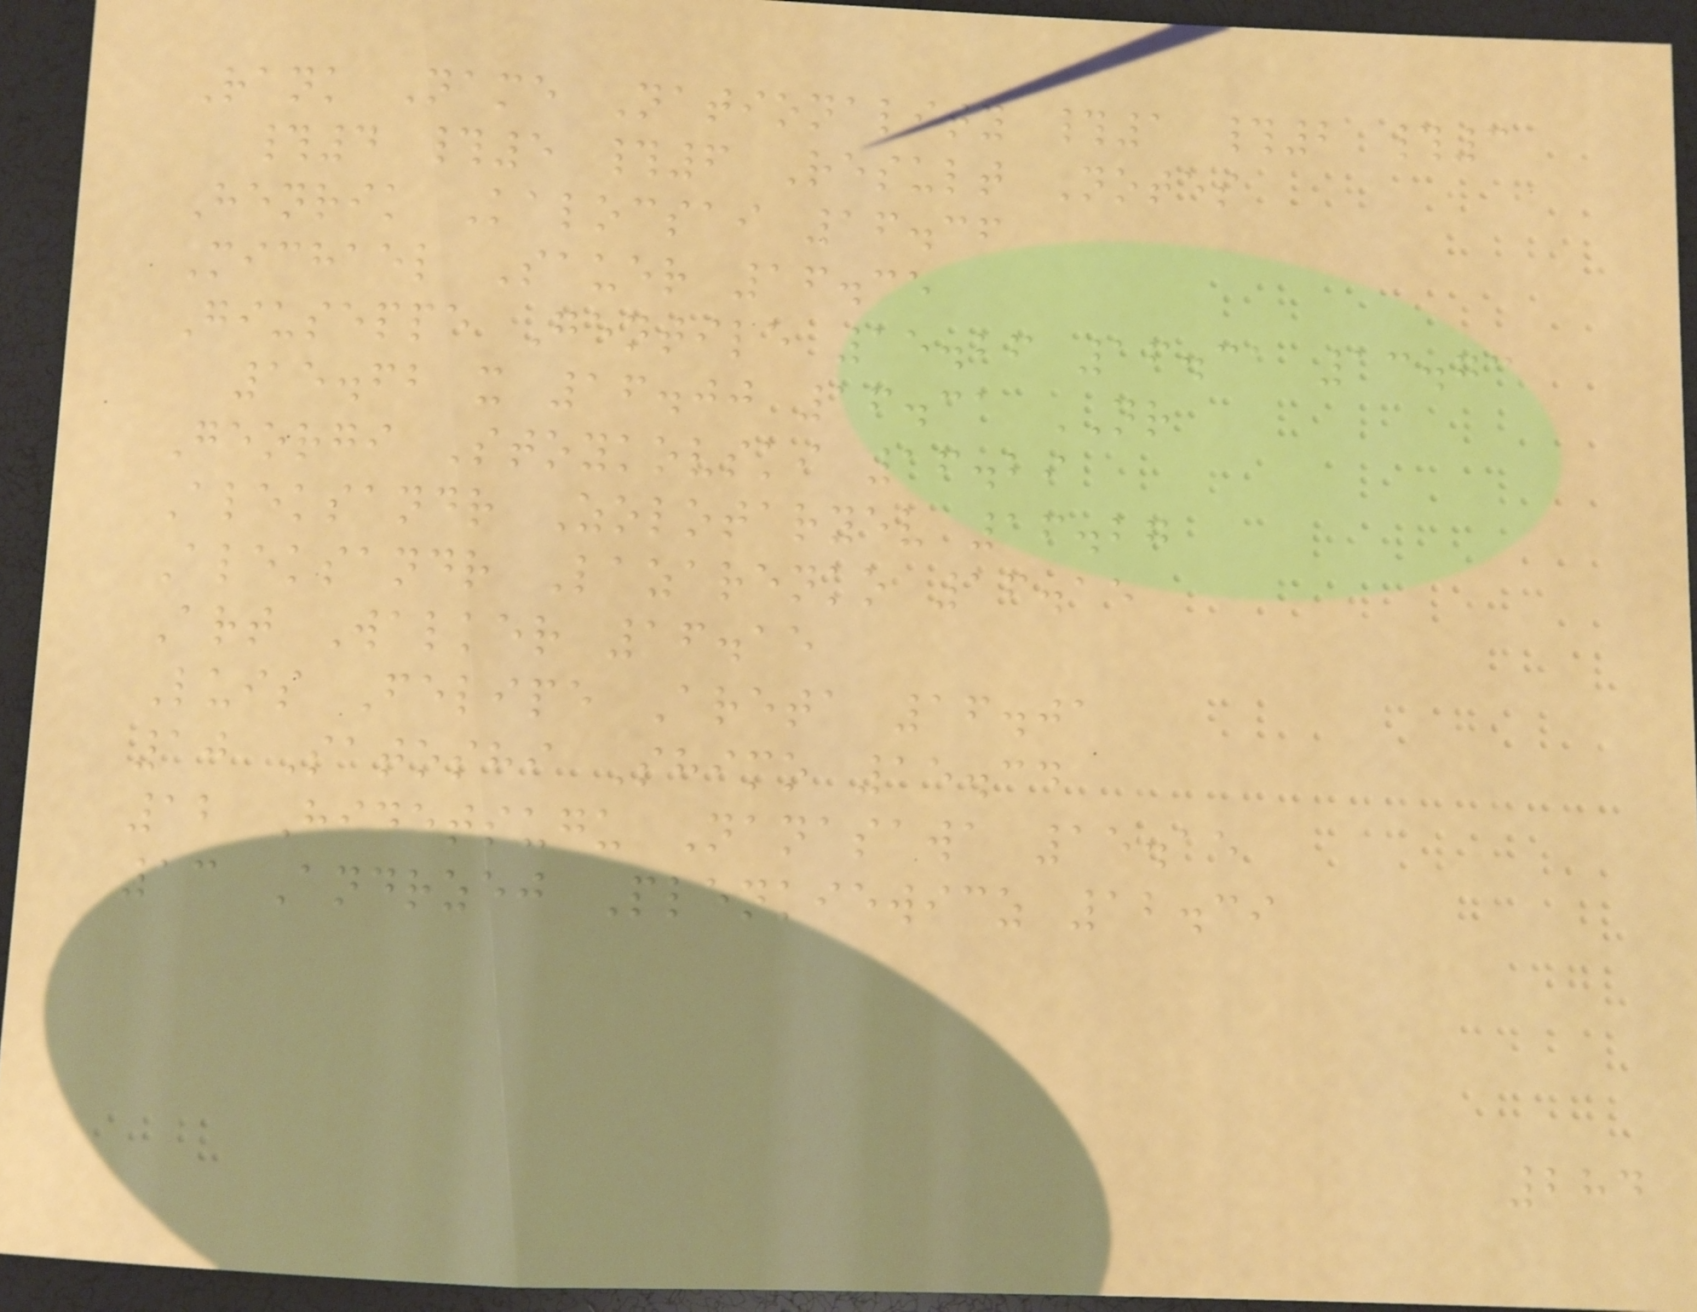Rank Name Nationality #1 #2 #3
#4 #5 #6 Result Notes
Henrik Kalocsai 16.36
Michael Sauer 16.35
Giuseppe Gentile 15.26 16.31 13.73
15.62 x 16.00 16.31 NR
Georgi Stoykovski 16.29
Aleksandr Zolotaryev 16.27
Aleksandr Lazarenko 16.15
Art Walker 16.15
Luis Felipe Areta 16.01
10 Satoshi Shimo 15.34
12 Hidetsugu Nanasawa 15.15
13 Andrzej Plenkiewicz 12.39
284
